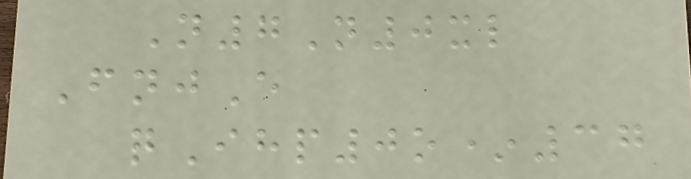N7N0xl
FnjE
qIhp0o*37
